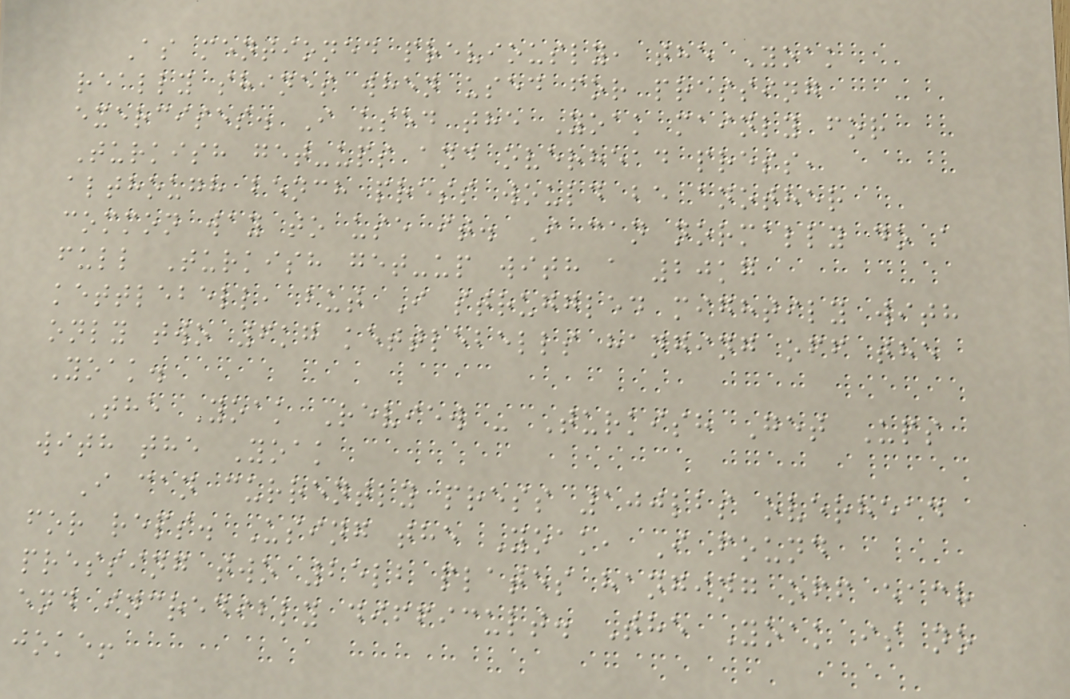As mentioned previously, the Yoak
really shines when used for pressing
exercises. I used the Yoak mainly for
Turkish get-ups and overhead press,
although bench press would be another
common way to use it. I can normally do a
full Turkish get-up with a 20kg
kettlebell, but I struggled mightily with
only two 6kg kettlebells hanging off the
Yoak.
The Yoak Review - Turkish Get Ups
with the Yoak
I can currently press 100lbs overhead
for reps. Using the Yoak, I found
pressing two 25lb plates hanging off each
end incredibly difficult. The Yoak is no
joke!
